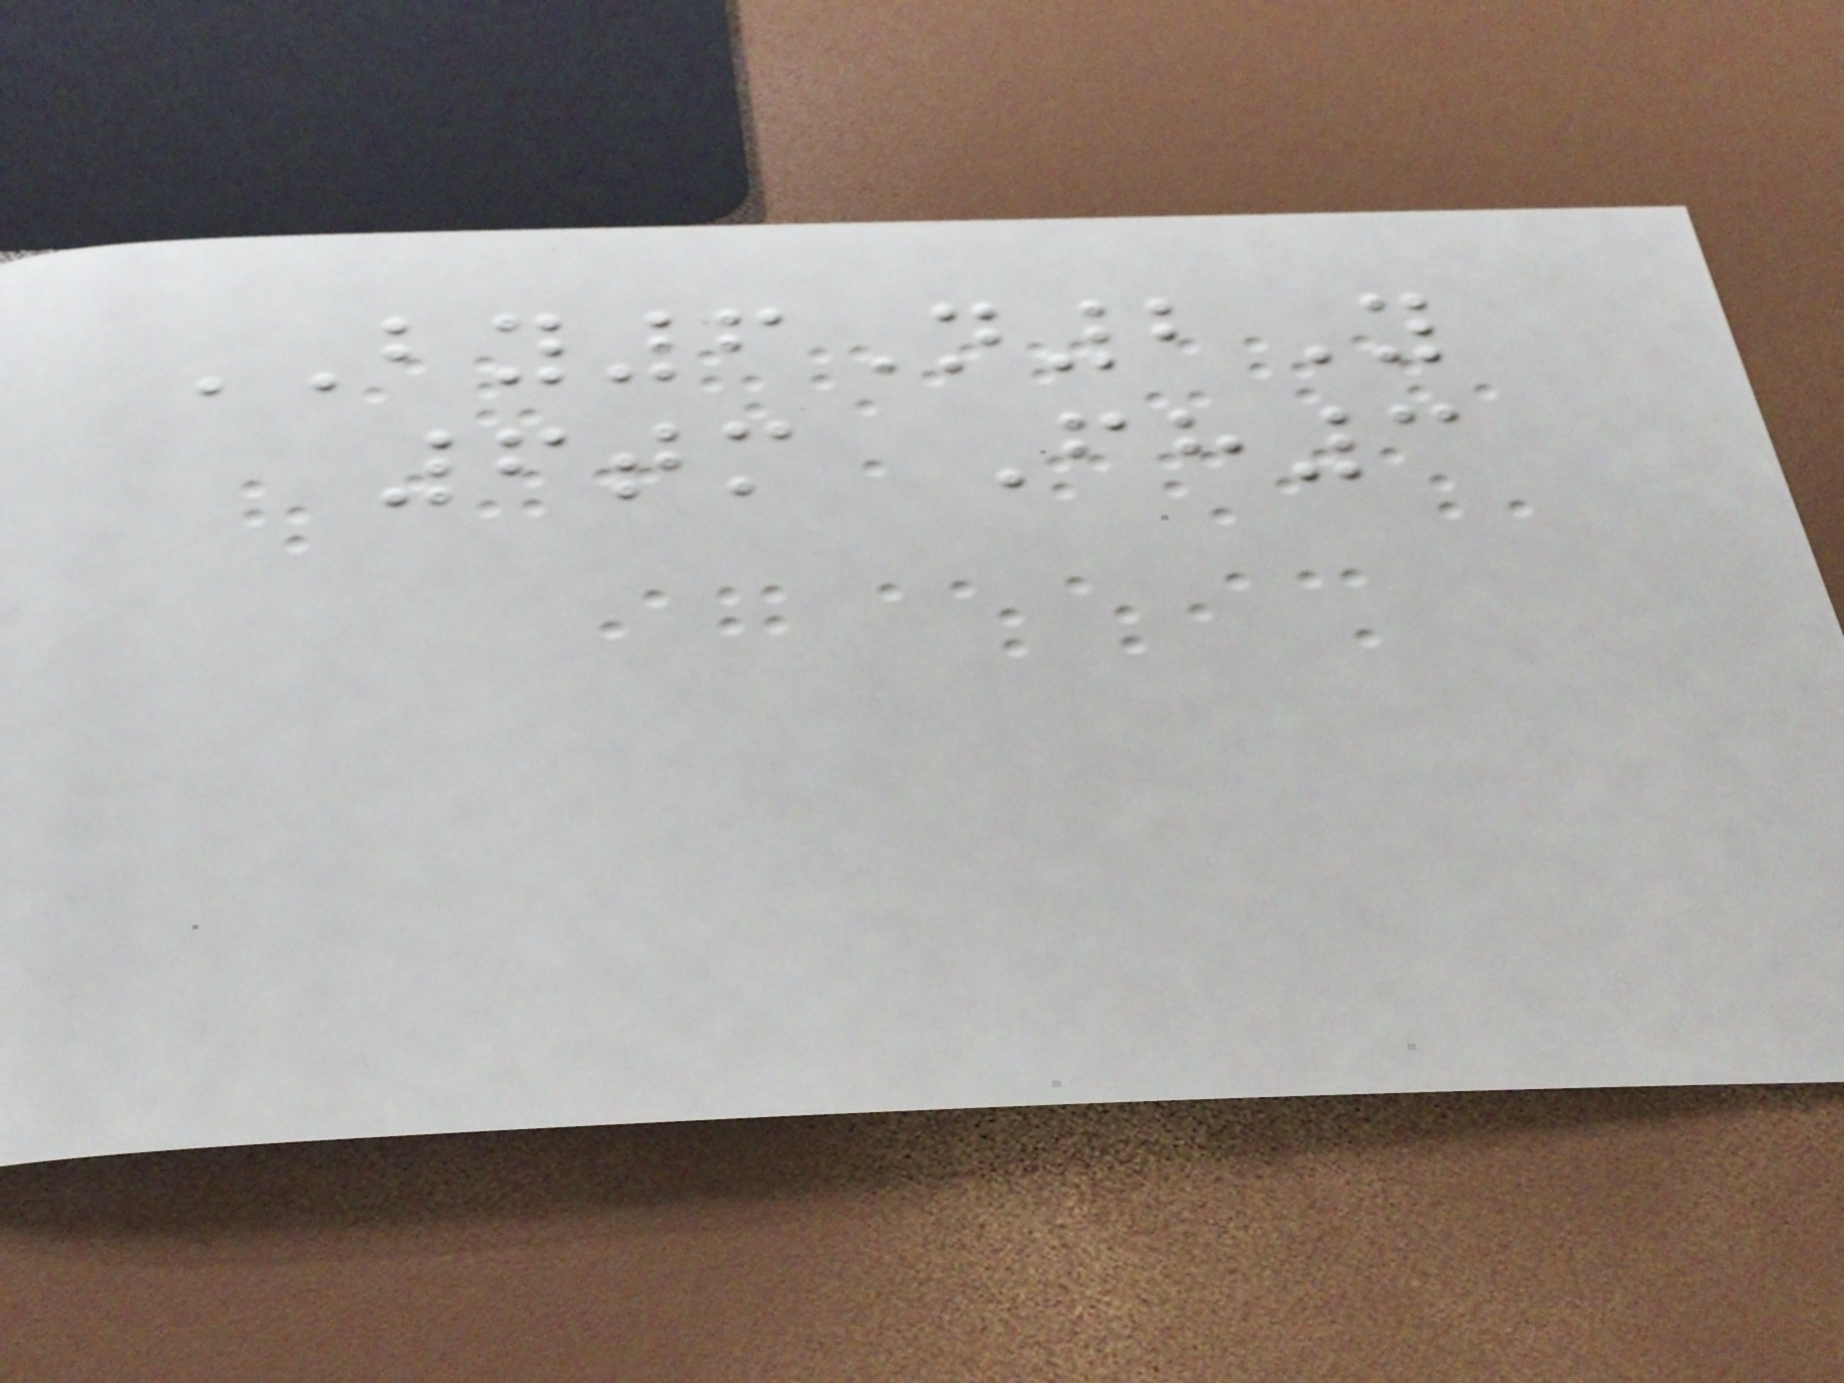BY6N2Y
6tm Fh3
